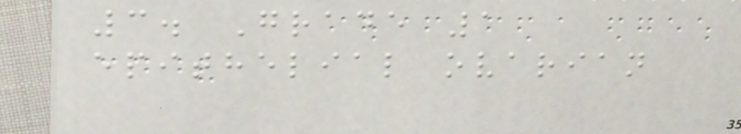3. Grade 1
epithelial ovarian
